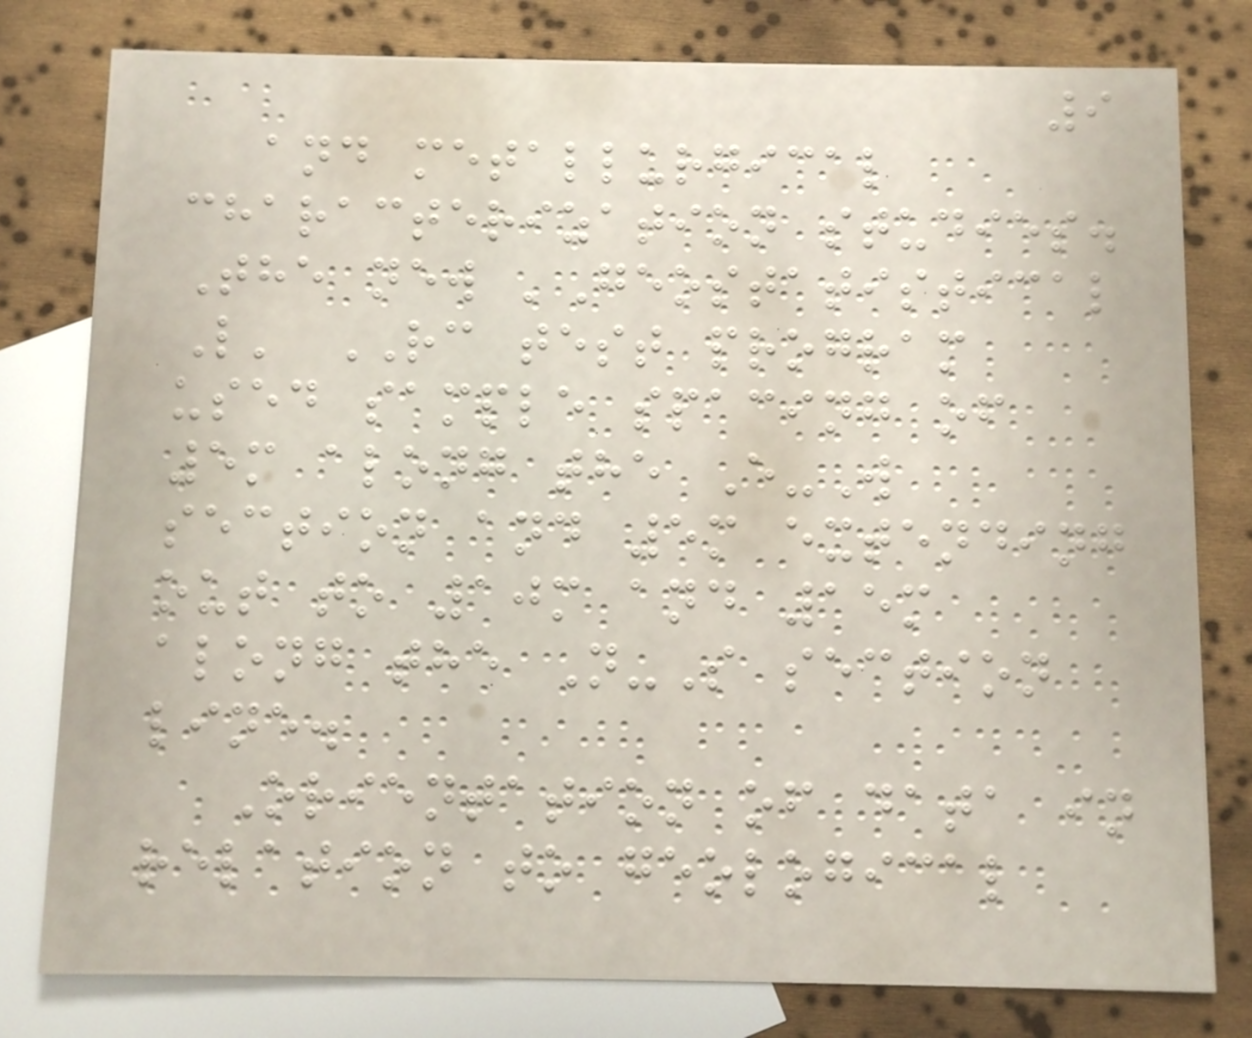9
and metallurgical
characterization studies.
The new 'Geostatistical
L' RC test program
used sample spacing of
5m along the E-W
section and 5m extending
out to 10m and 15m
along the N-S section
line.
Orientation of data in
relation to geological
